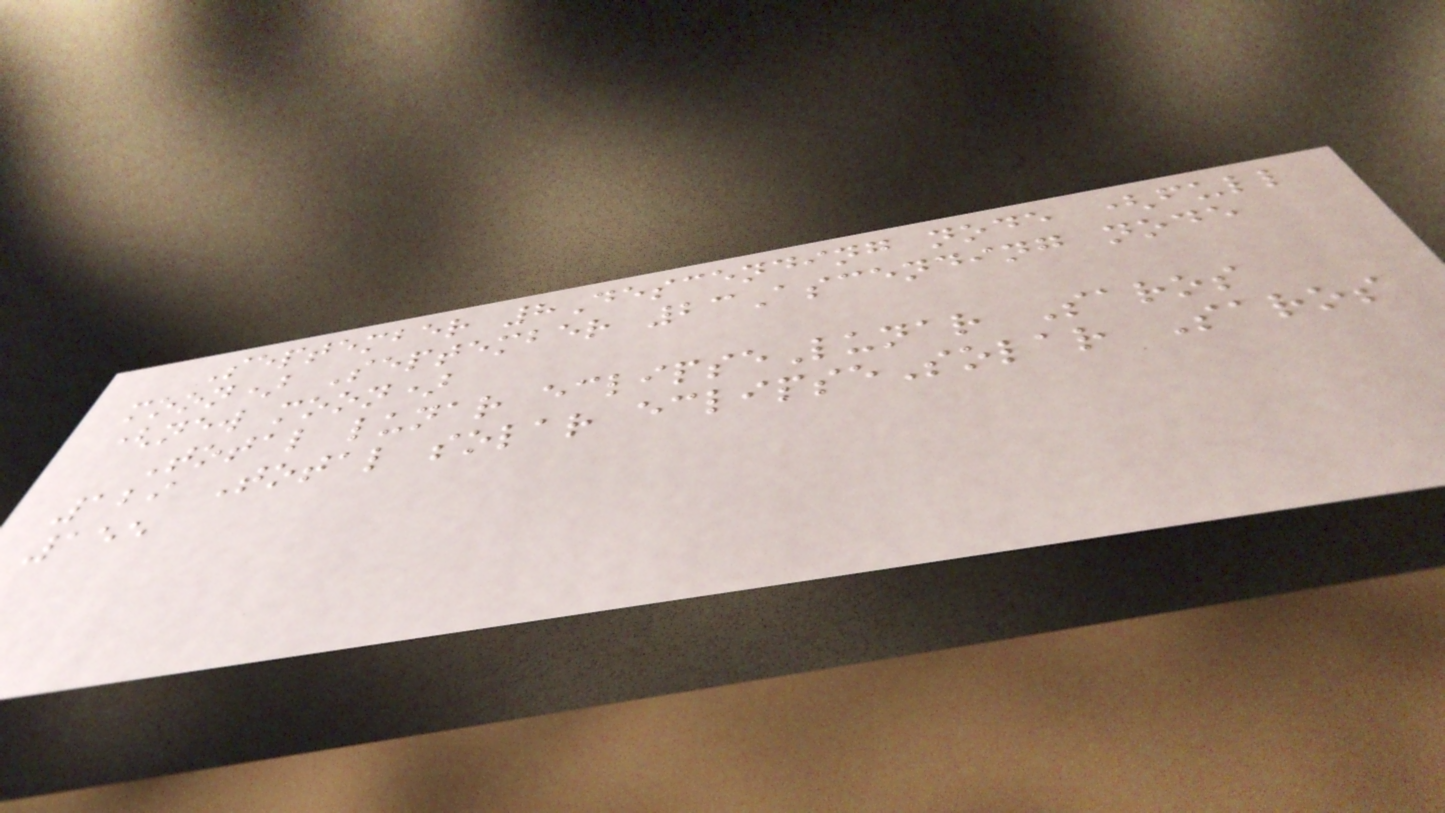September 8Descending node (full
moon) September 23Ascending node
(new moon)
Total lunar eclipseLunar Saros
129 Total solar eclipseSolar Saros
155
